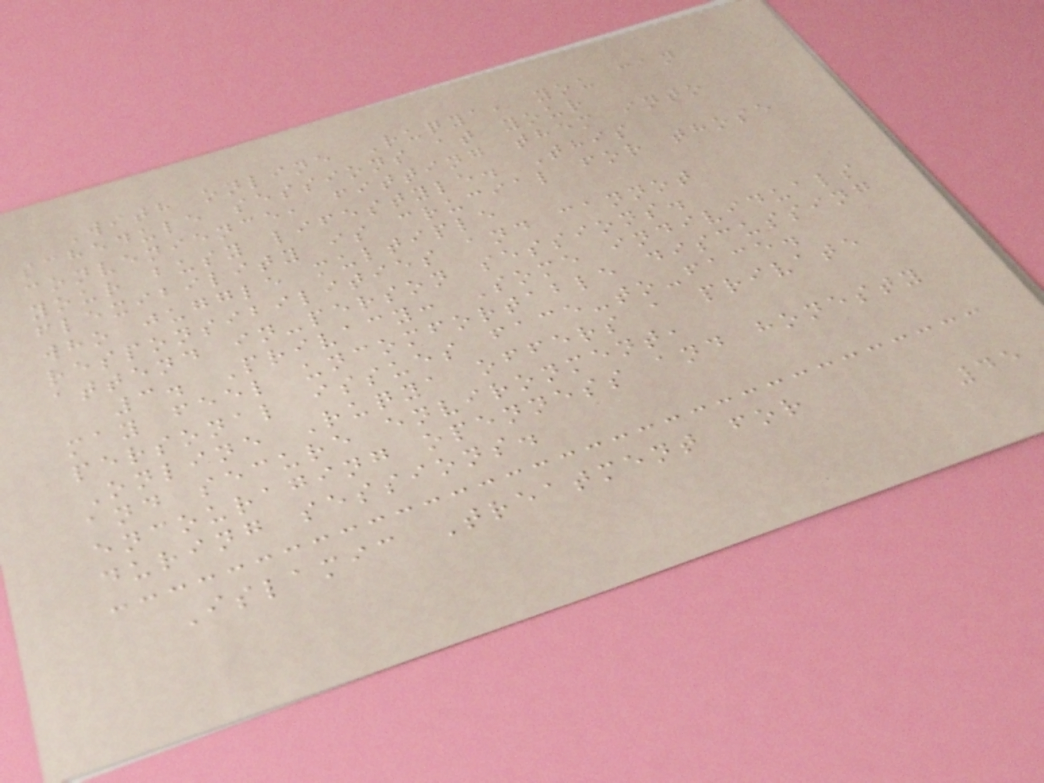With online Ruqya, you can
schedule sessions at your
convenience, fitting them into
your busy lifestyle. This
flexibility is crucial for those
who juggle multiple
responsibilities and cannot
attend in-person sessions.
3. Privacy: Some individuals
may feel uncomfortable discussing
personal issues face-to-face.
Online Ruqya offers a private
and secure environment,
encouraging openness and honesty
during sessions.
Islamic Treatment for
45
